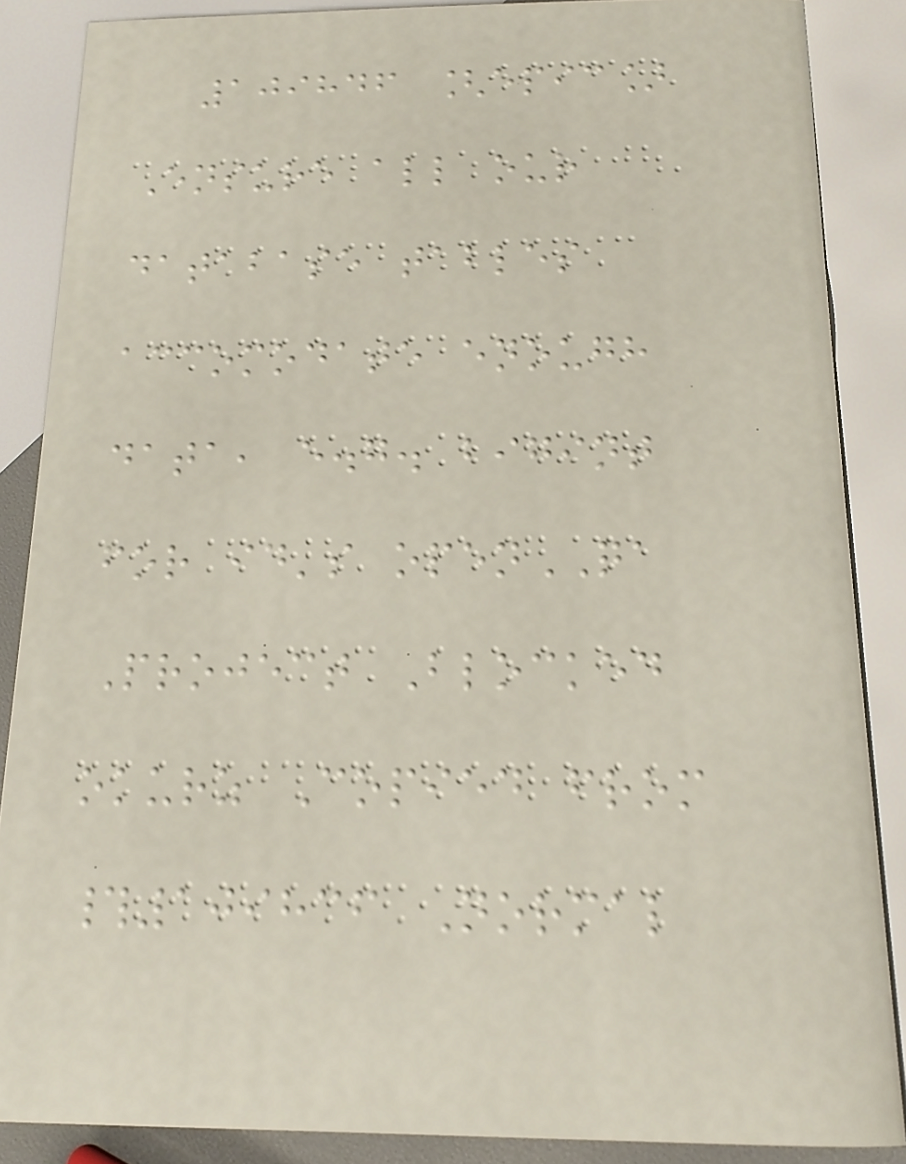109846 [epic]
Ensure all our
database tables
accomodate enough
data, e.g. bigint
for id's openQA
Project Blocked
okurz Copied from
#109836 Normal
